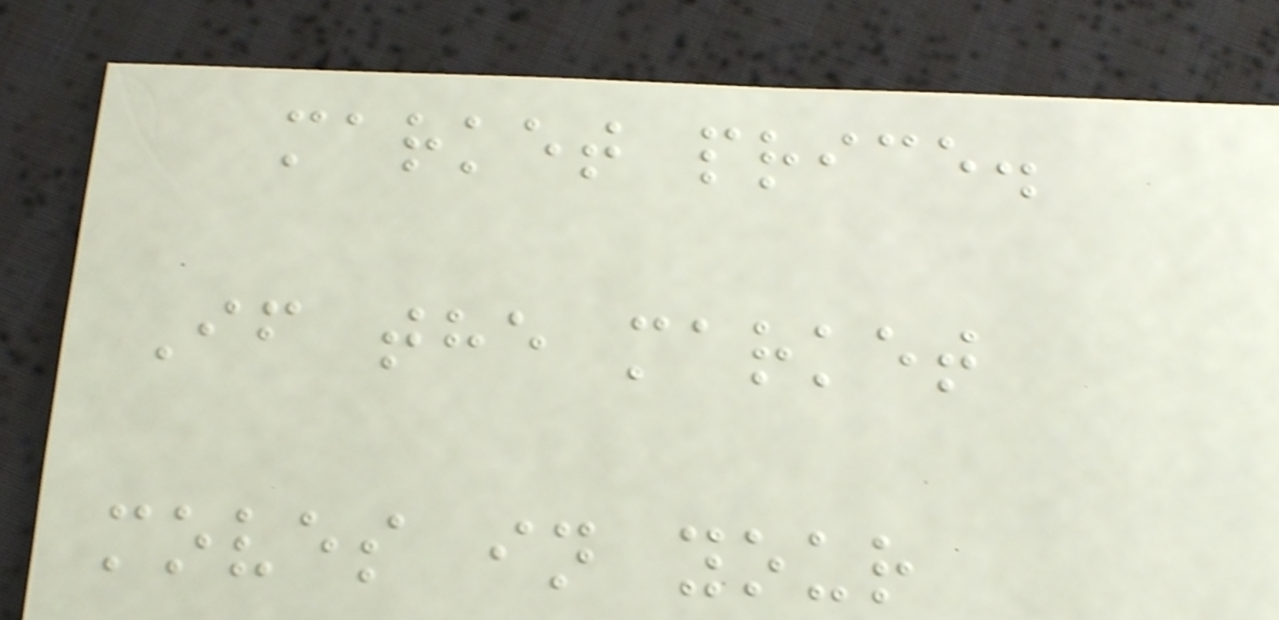market price.
If the market
moves in your
